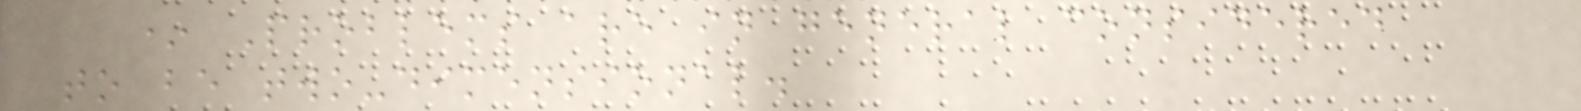* Problems are in general considered
to be two-dimensional.
